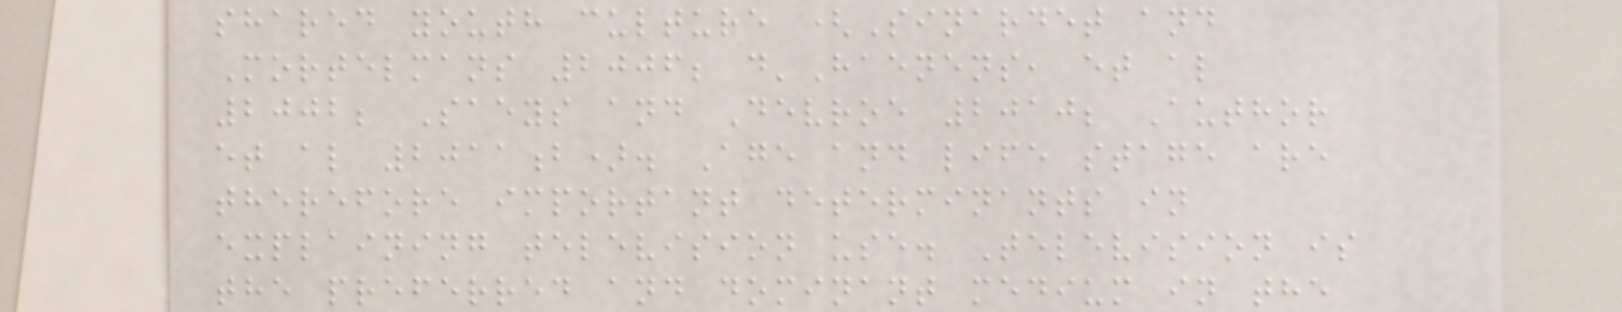shared youth culture (Sinardet and
Mortelmans 2006; d'Haenens, et al
2002; Saeys and Devroe 2010; Author
et al 2011b). Age and life stage are
therefore important determinants in
explaining television use. Television is
the preferred and dominant medium in the
